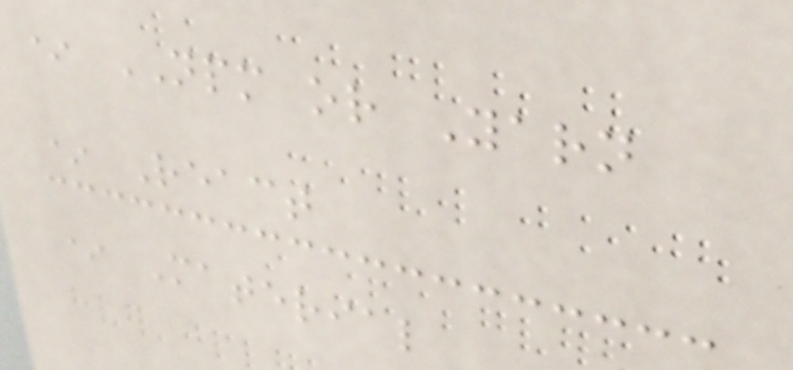* NPM or Yarn
* React
* Material
